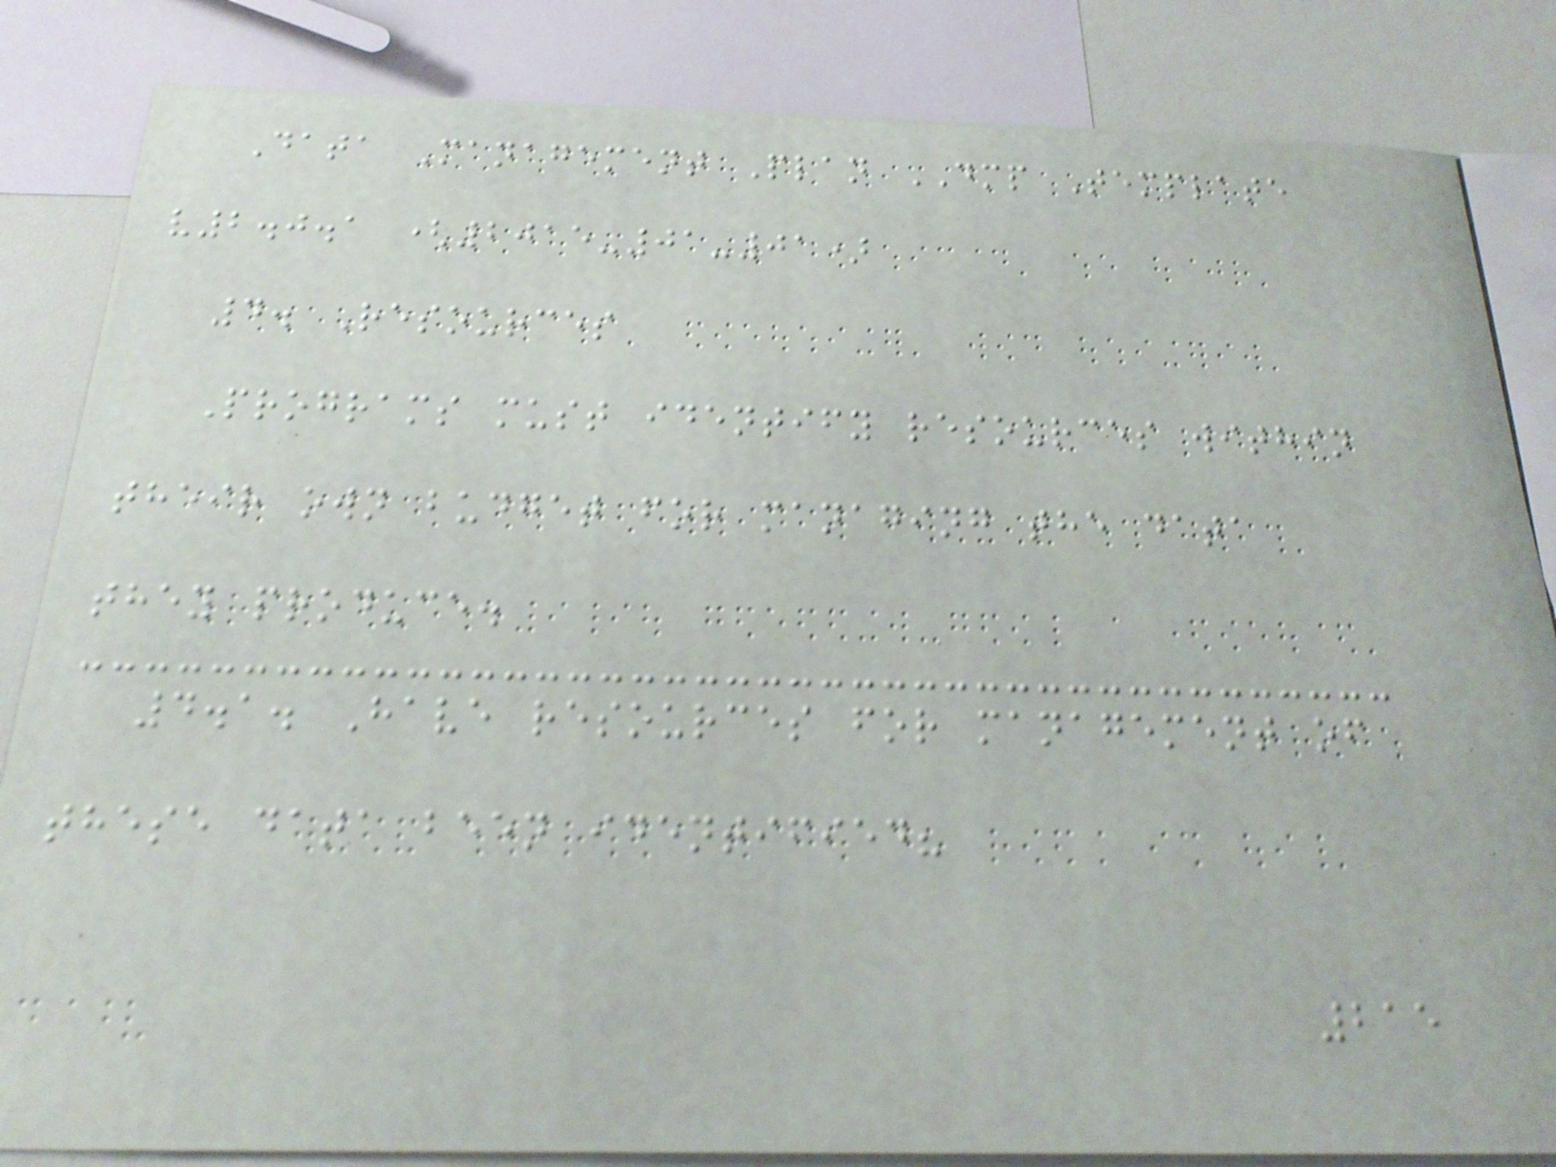Data Management Plan DMP Template
v2.0.1 (2015-01-01)
4. Resources
Programs must identify resources within
their own budget for managing the data
they produce.
4.1. Have resources for management of
these data been identified?
215
